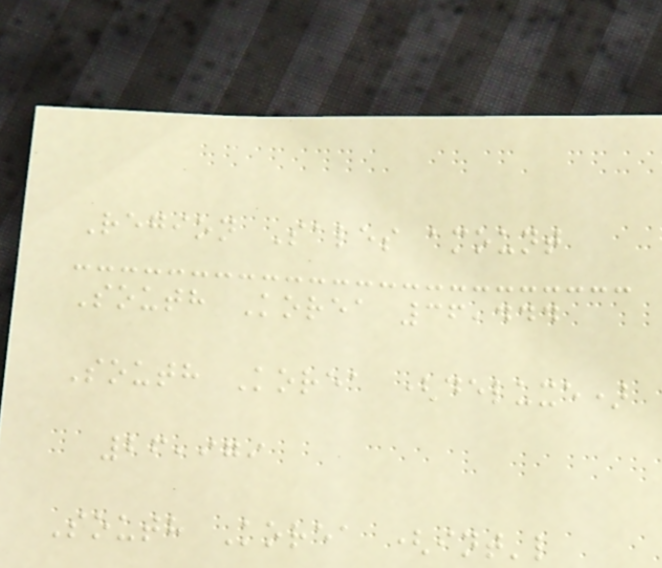Region Sales amount
South Korea 36,444
South Korea (deluxe)
26,979
South Korea (int'l
